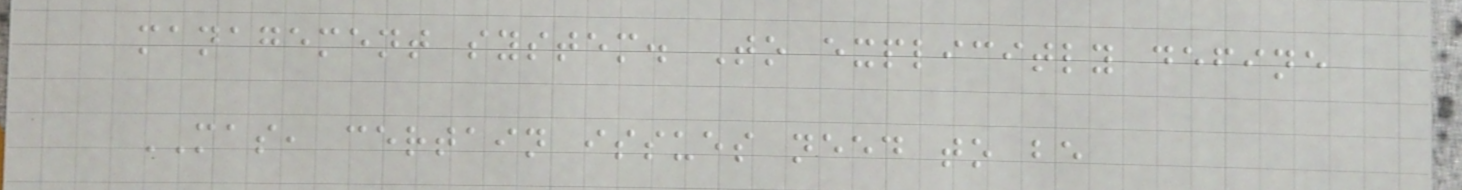management system. To explicitly define
MAS, certain issues need to be
